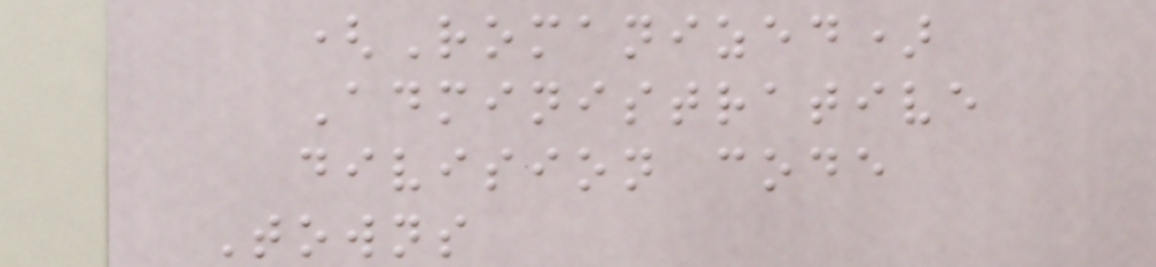(Romanized)
Administrative
division code
Towns
